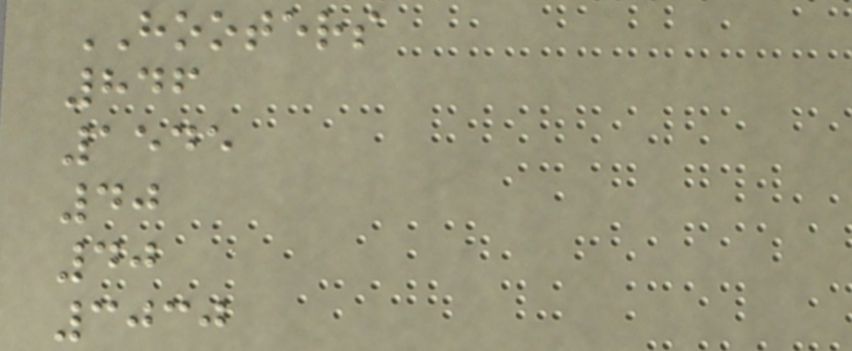HOOTERS
846
1545
40
40
3030
